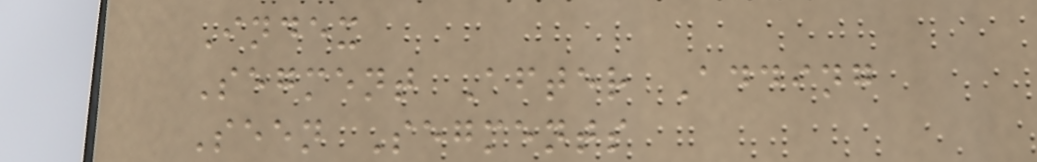Index
Segment After Adding
Seen Segments
